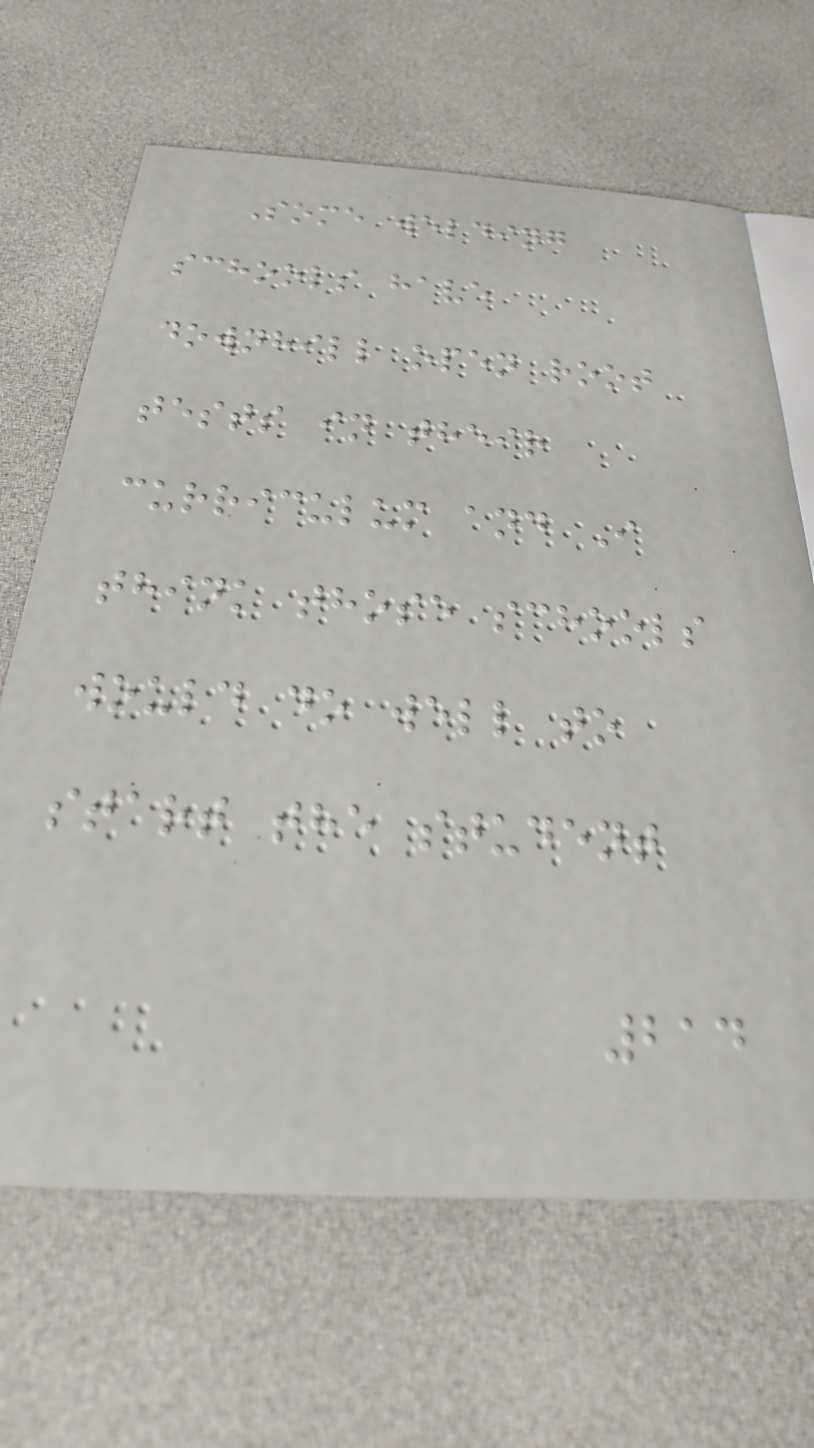Some welding
schools have
downhill open root
tests in their
curriculum and I
think those schools
would do well to
start the student
214
